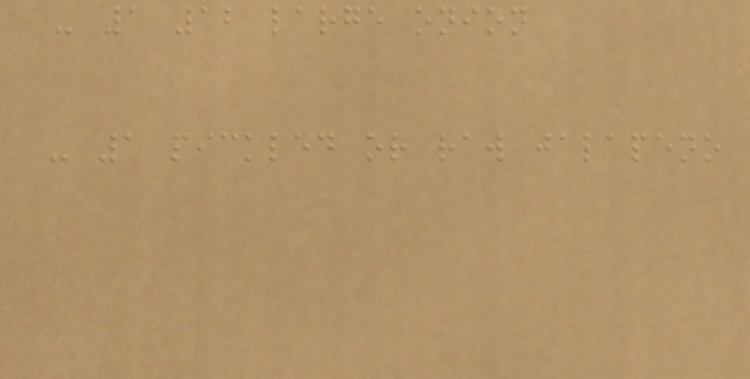- 1 12 large onion
- 1 pickled or raw jalapeno
